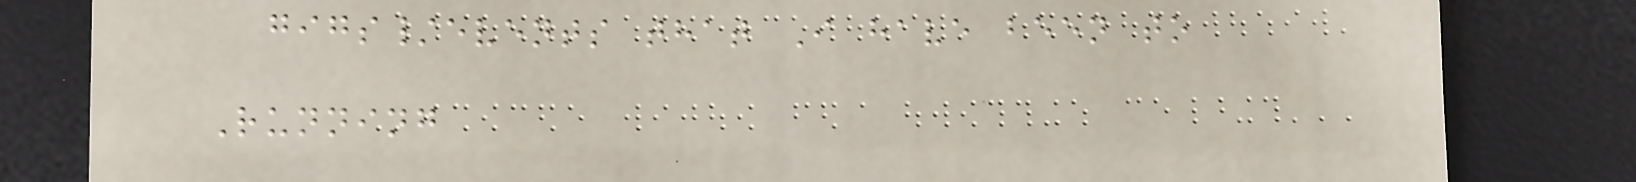gigs/events that I have been to
Running
